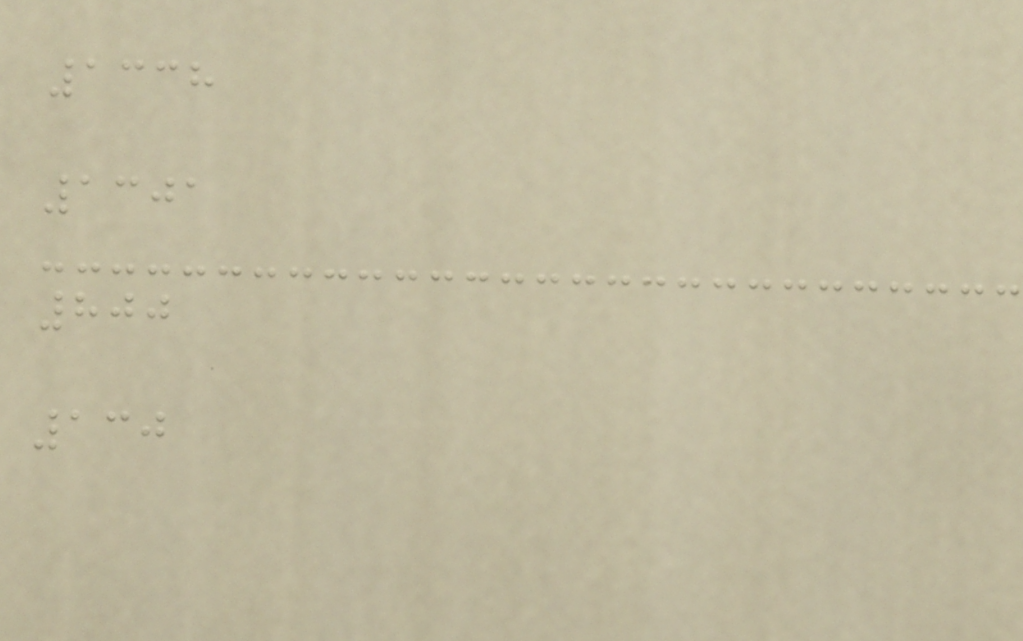1338
1301
800
130
